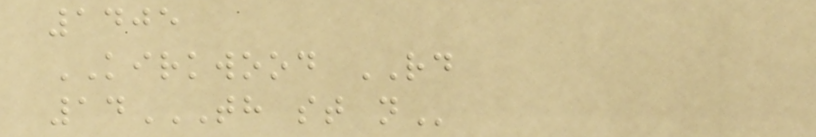1405
KIRKWOOD RD
14TH ST N
